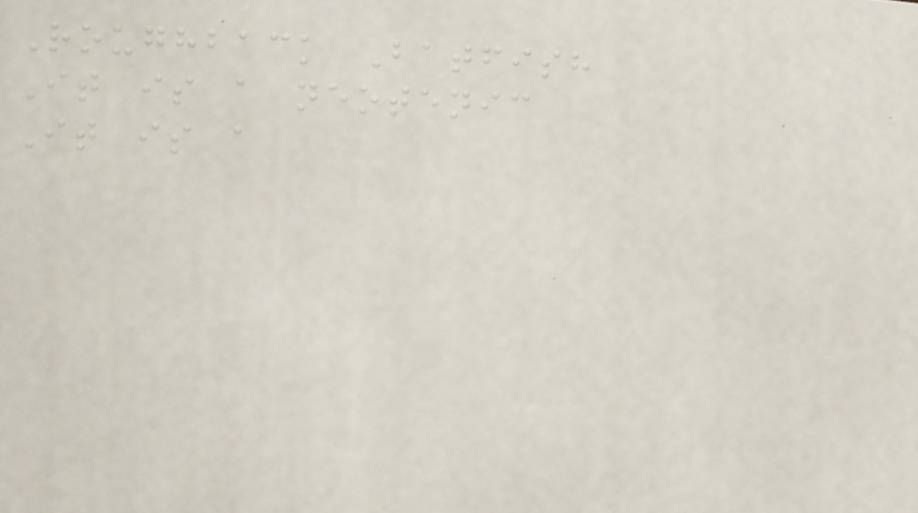Roughback Batfish
It is a neotenic
It is a
